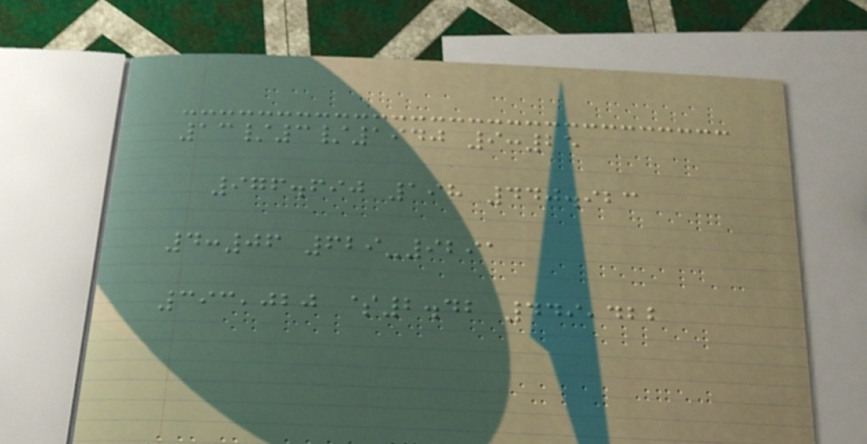13/3/1940 9:25
976.690 198 440.923
4:06 629-9291
393,020 $2.42 449,422
